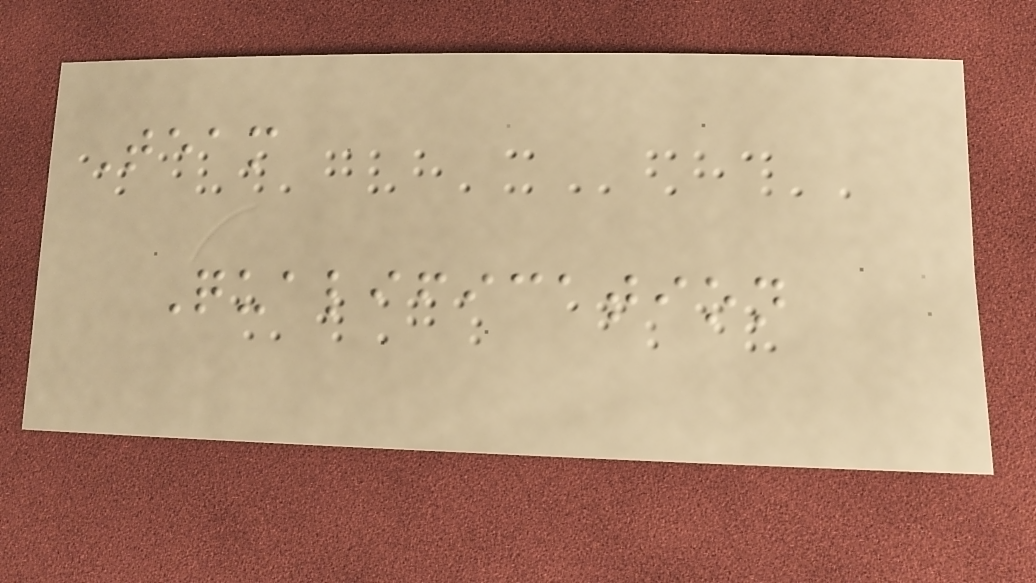Team
Qualification
